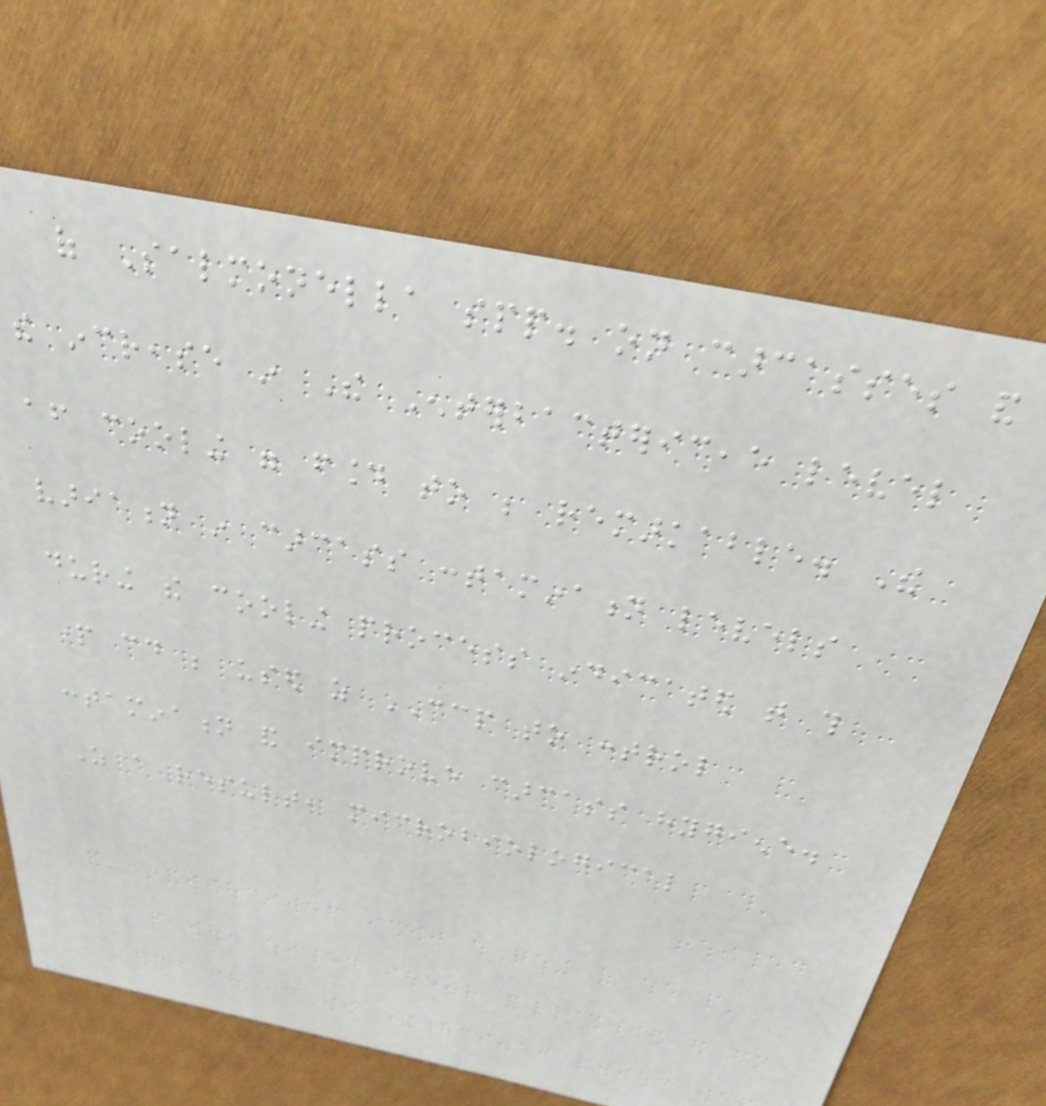of Salmonella spp. on carcasses and
the increase in The Enterbactericeae level
after cooling were found to be remarkable. The
variation in carcass contamination levels
during the cooling process indicated that this
part could be used as CCP to control
contamination and improve carcass hygiene.
As a result, microbiological
